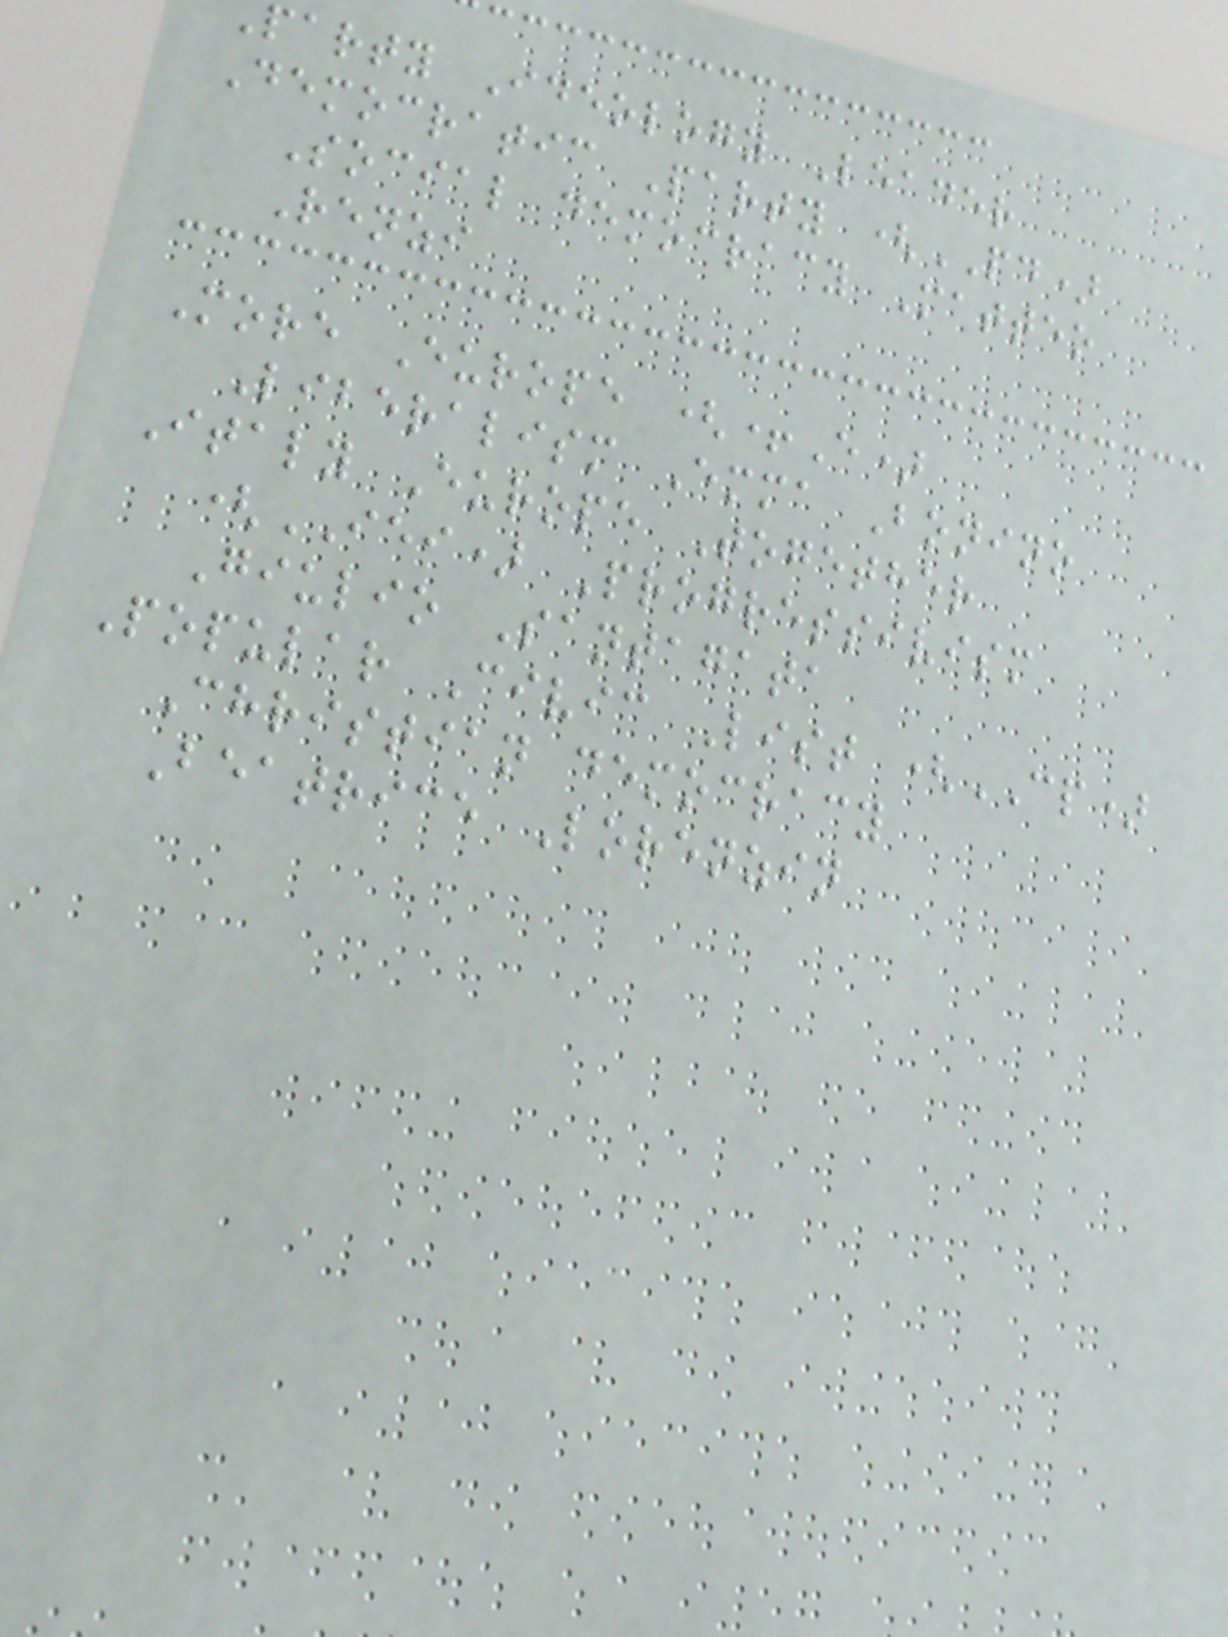party Ideology Leader
Democratic Party (PD)
Social democracy Matteo
Renzi
More Europe (+E)
Liberalism Emma Bonino
Italy Europe Together
(IEI) Progressivism
Giulio Santagata
Popular Civic List (CP)
Christian democracy
Beatrice Lorenzin
